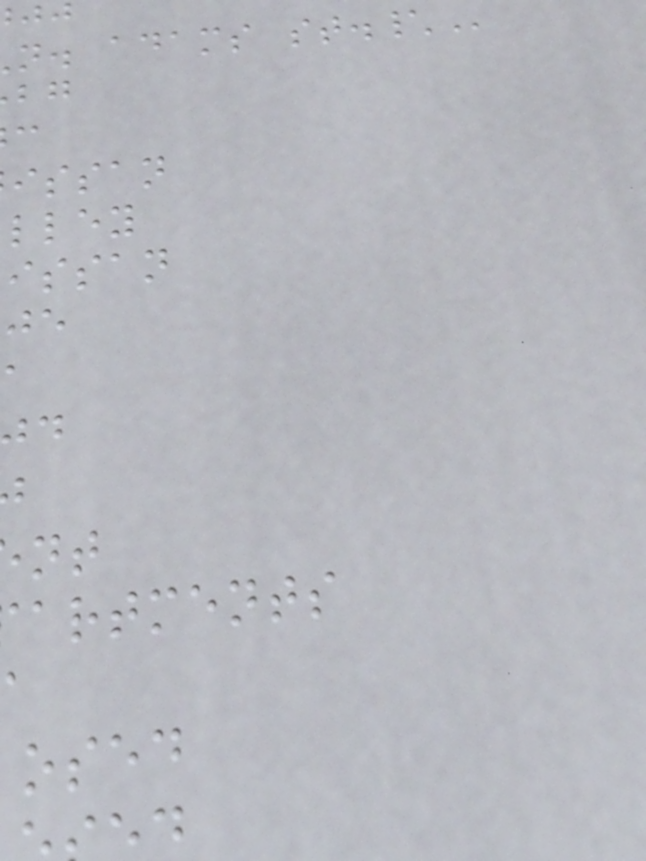n. adams
issan
lley
issan
artments
osed
